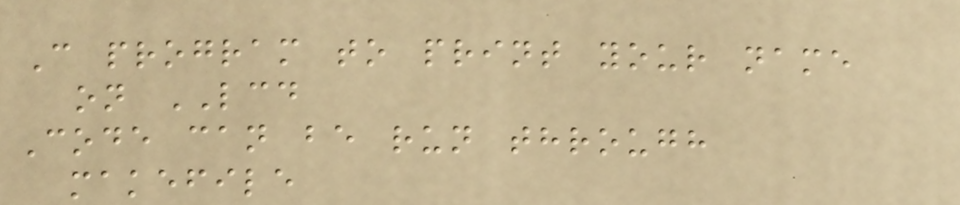C program to print your name
on LCD
Code can be run through
makefile
